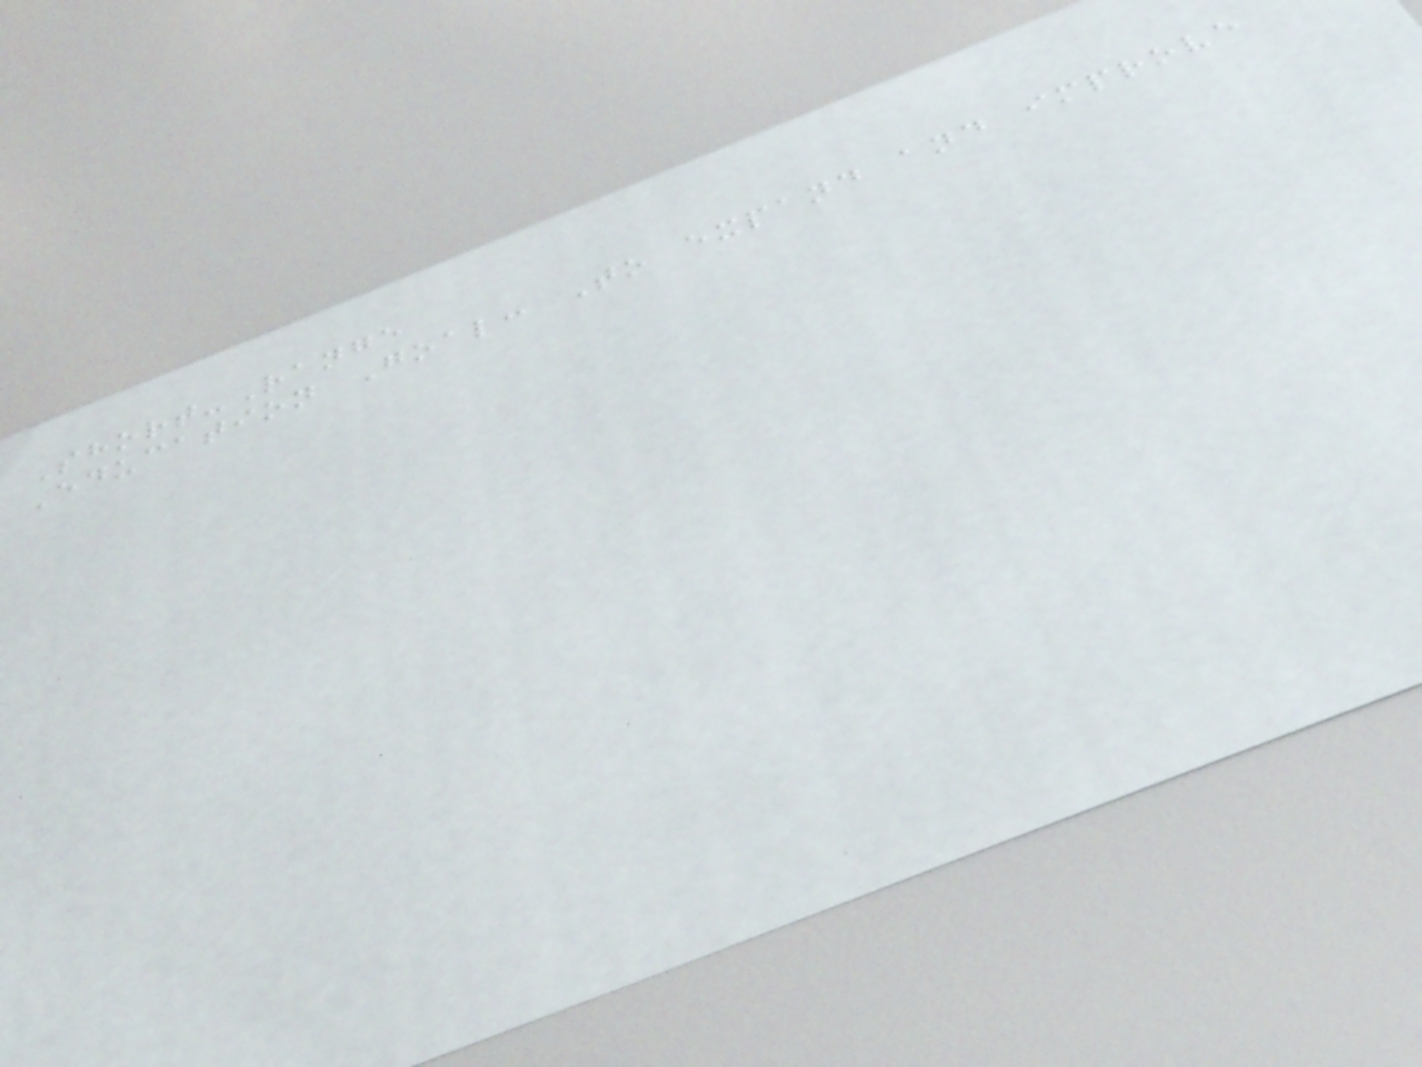Short-Range
Education Goal: To expand and improve
